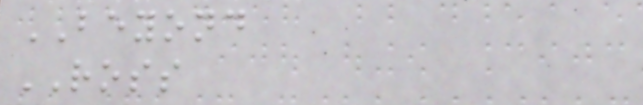BEYOND
ROSS
